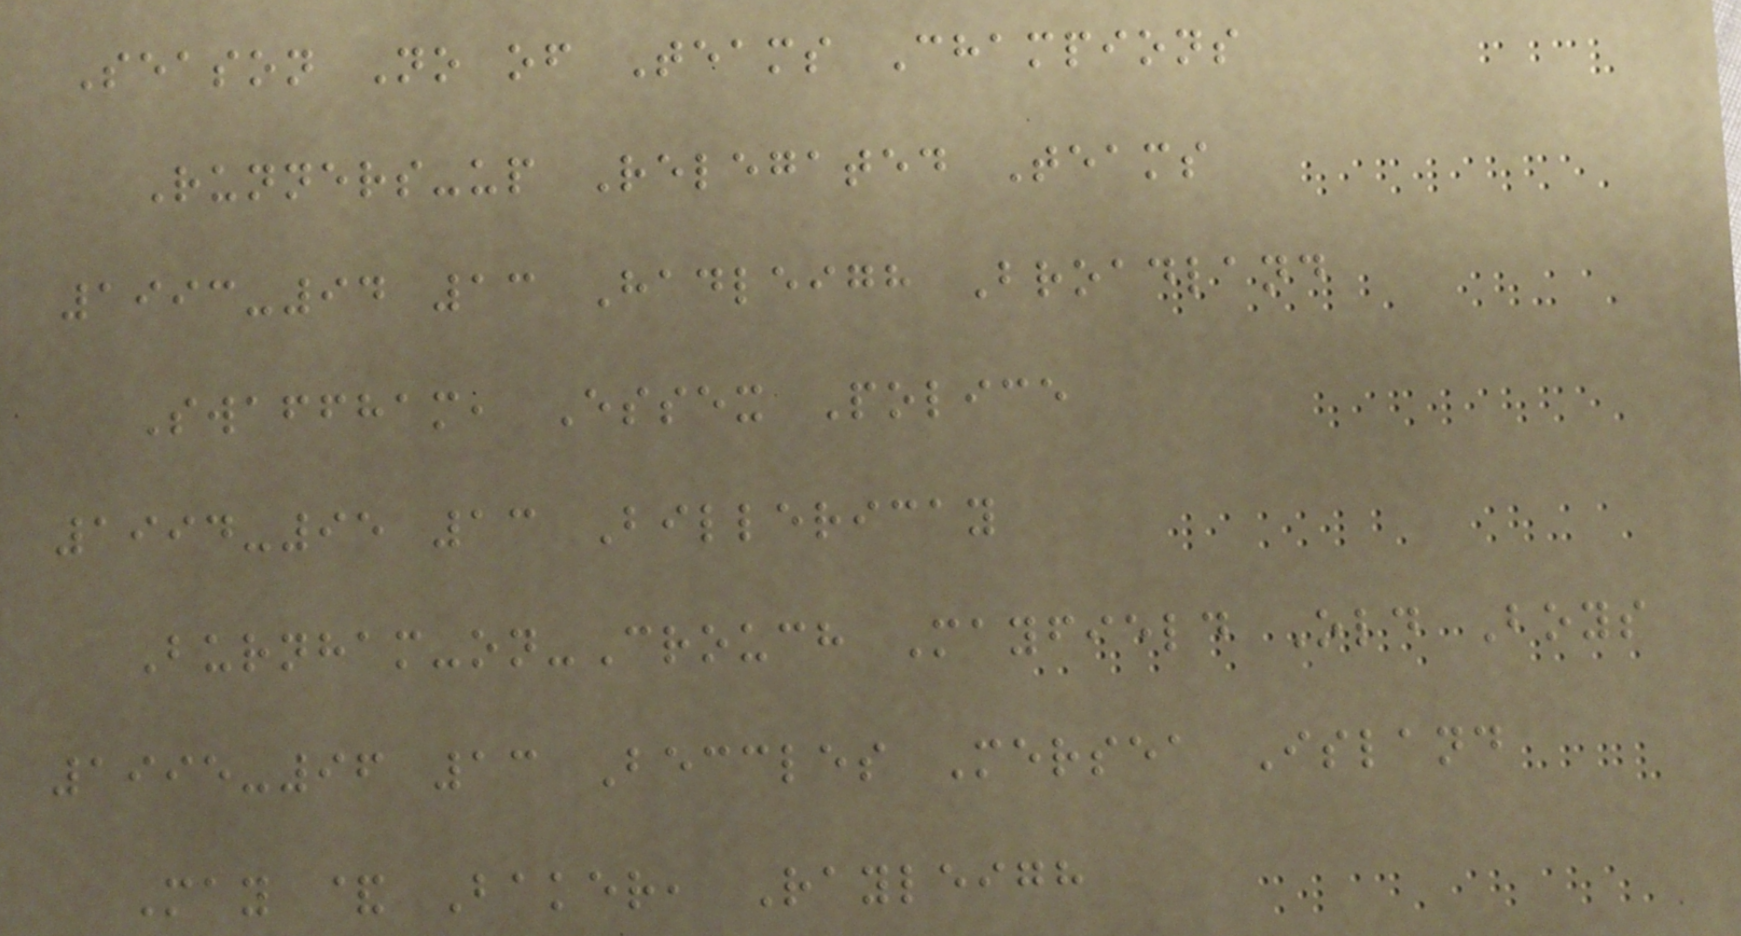Season No of Teams Champions
Runners-up Relegated Teams
1993-94 13 Hadleigh Broadland
Swaffham, Essex Police
1994-95 13 Billericay
Burnham-on-Crouch Mayfield Old Boys
1995-96 13 Beccles Mersea Island
May & Baker, Rayleigh
